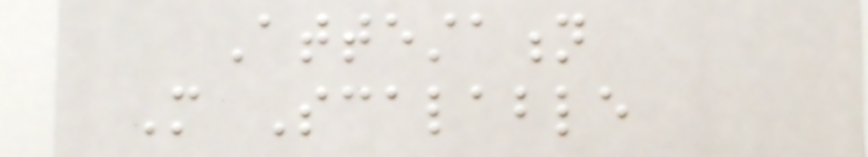Attestation
More Scalable
